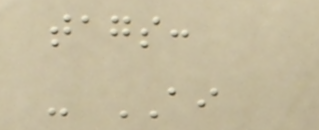tags:
- AI
